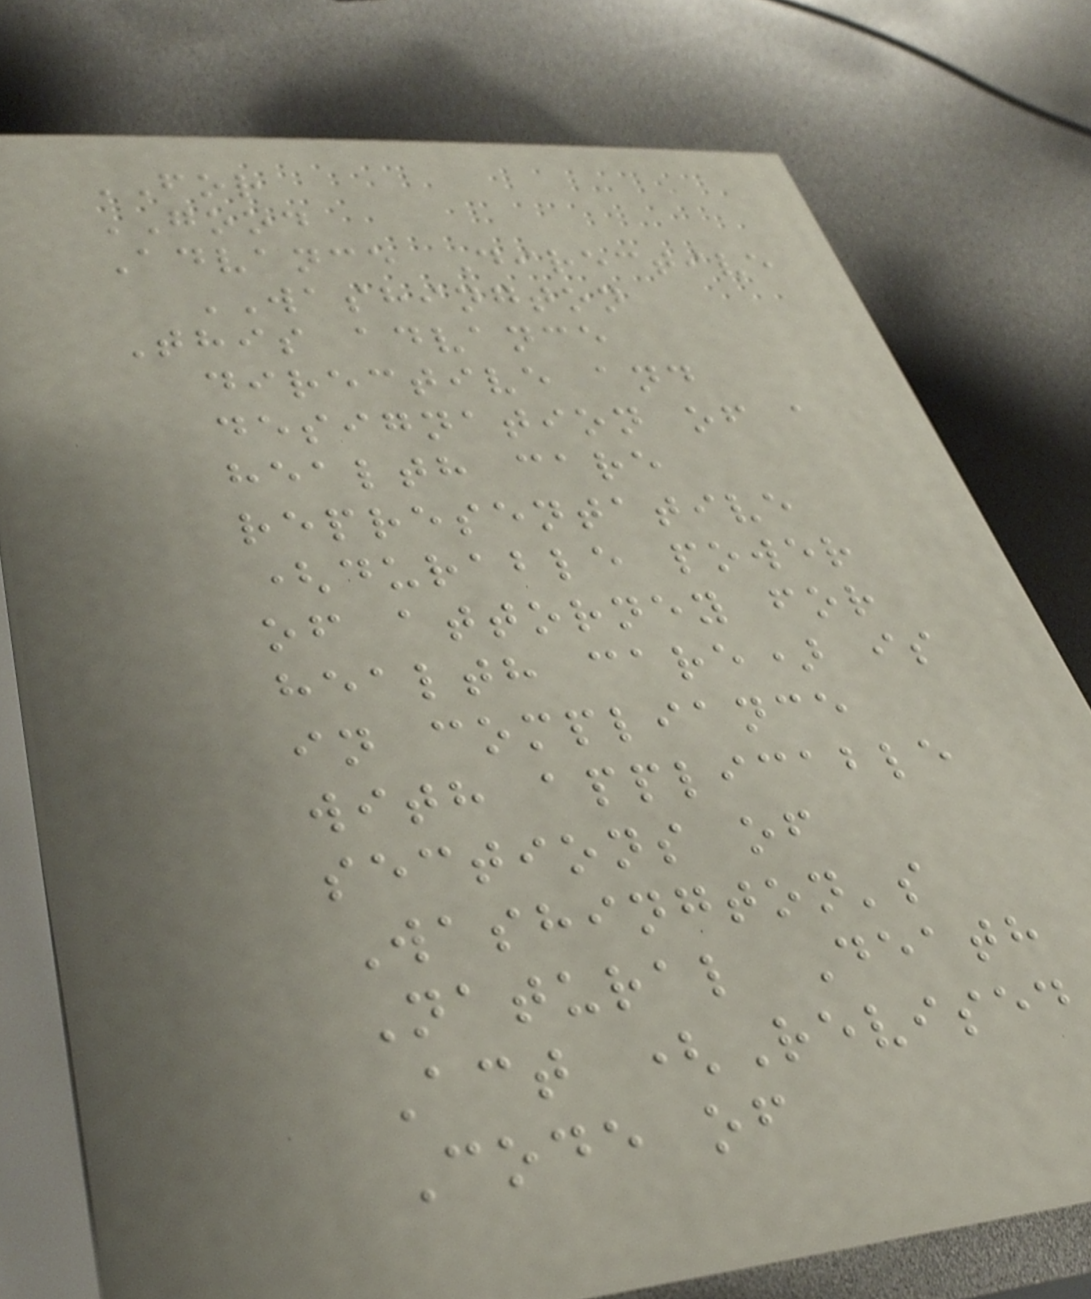FOR
GOOD
Advance Directive
WASHINGTON
This advance
directive and
designation of a
health care
representative
(durable power
of attorney for
health care) is
in compliance
with applicable
sections of
Washington's
Natural Death
Act (Revised
Code of
